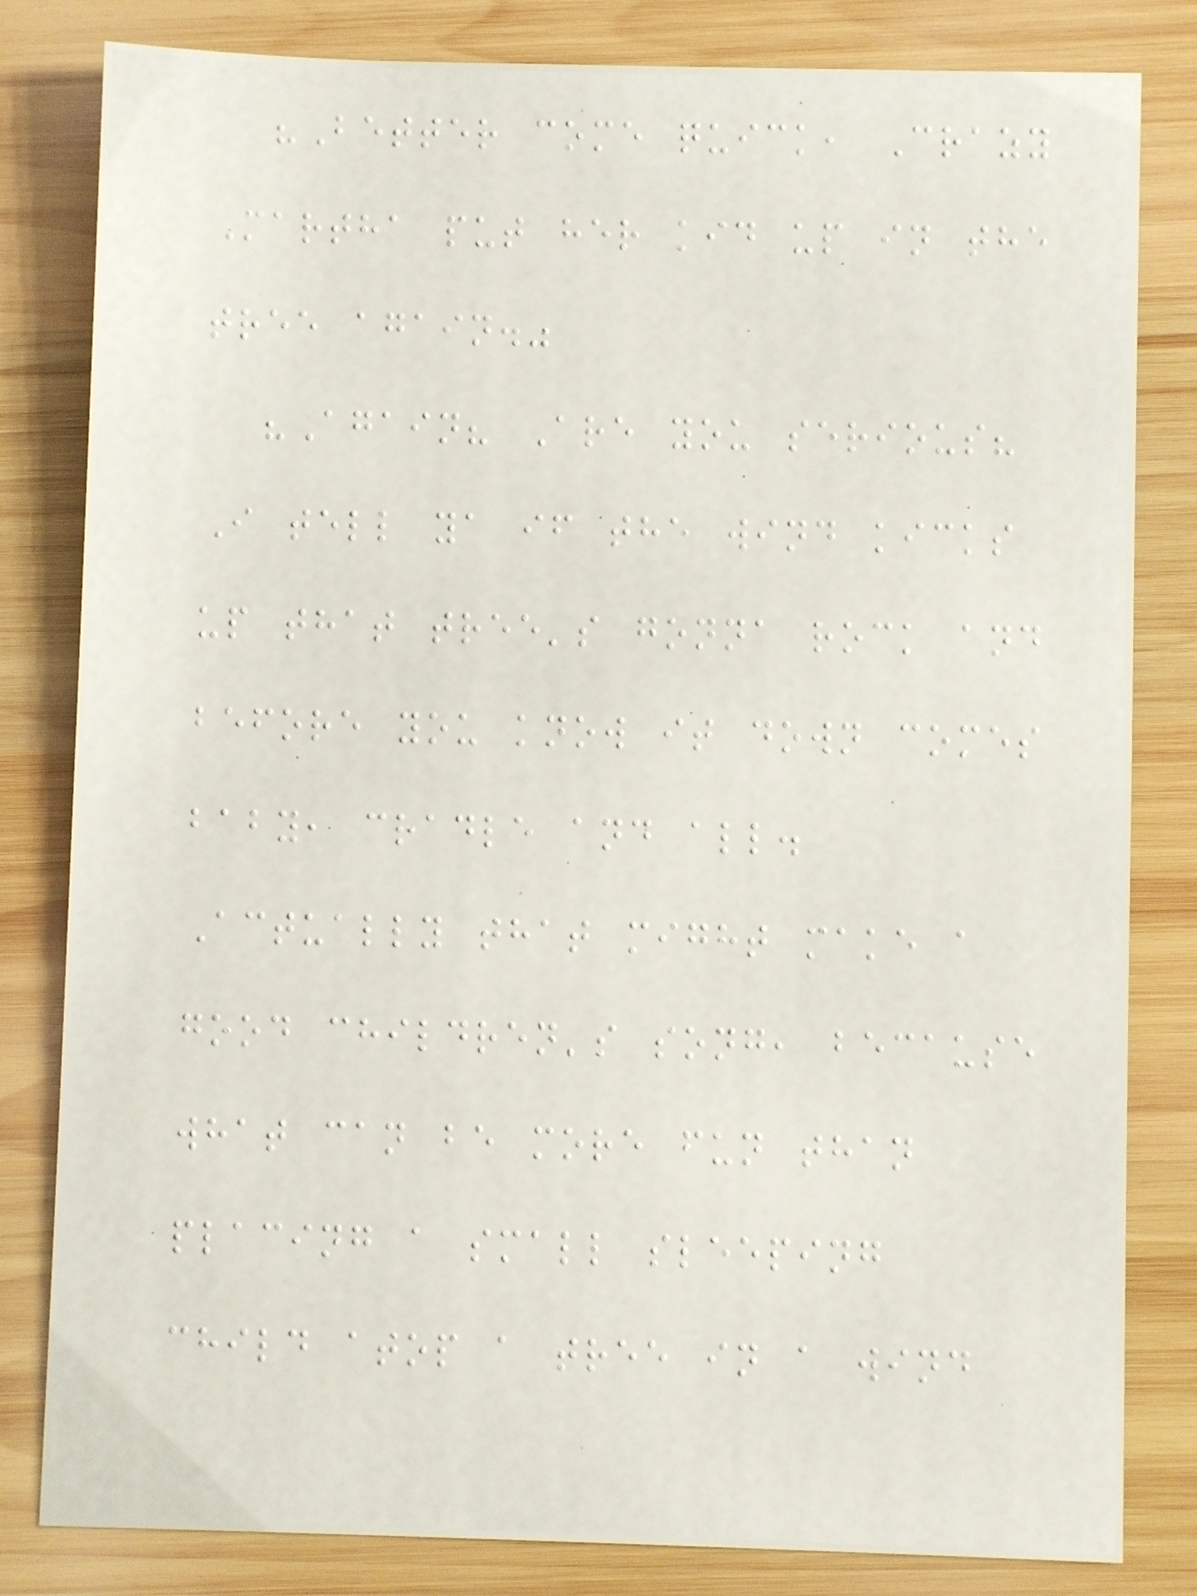"Better come quick, Crazy
Martha put her kid up in the
tree again."
"Again? Are you serious?
I tell ya if the wind kicks
up that tree's gonna rock and
before you know it down comes
baby, cradle and all.
Actually that might make a
good children's song, because
what can be more fun than
placing a small sleeping
child atop a tree in a wind
